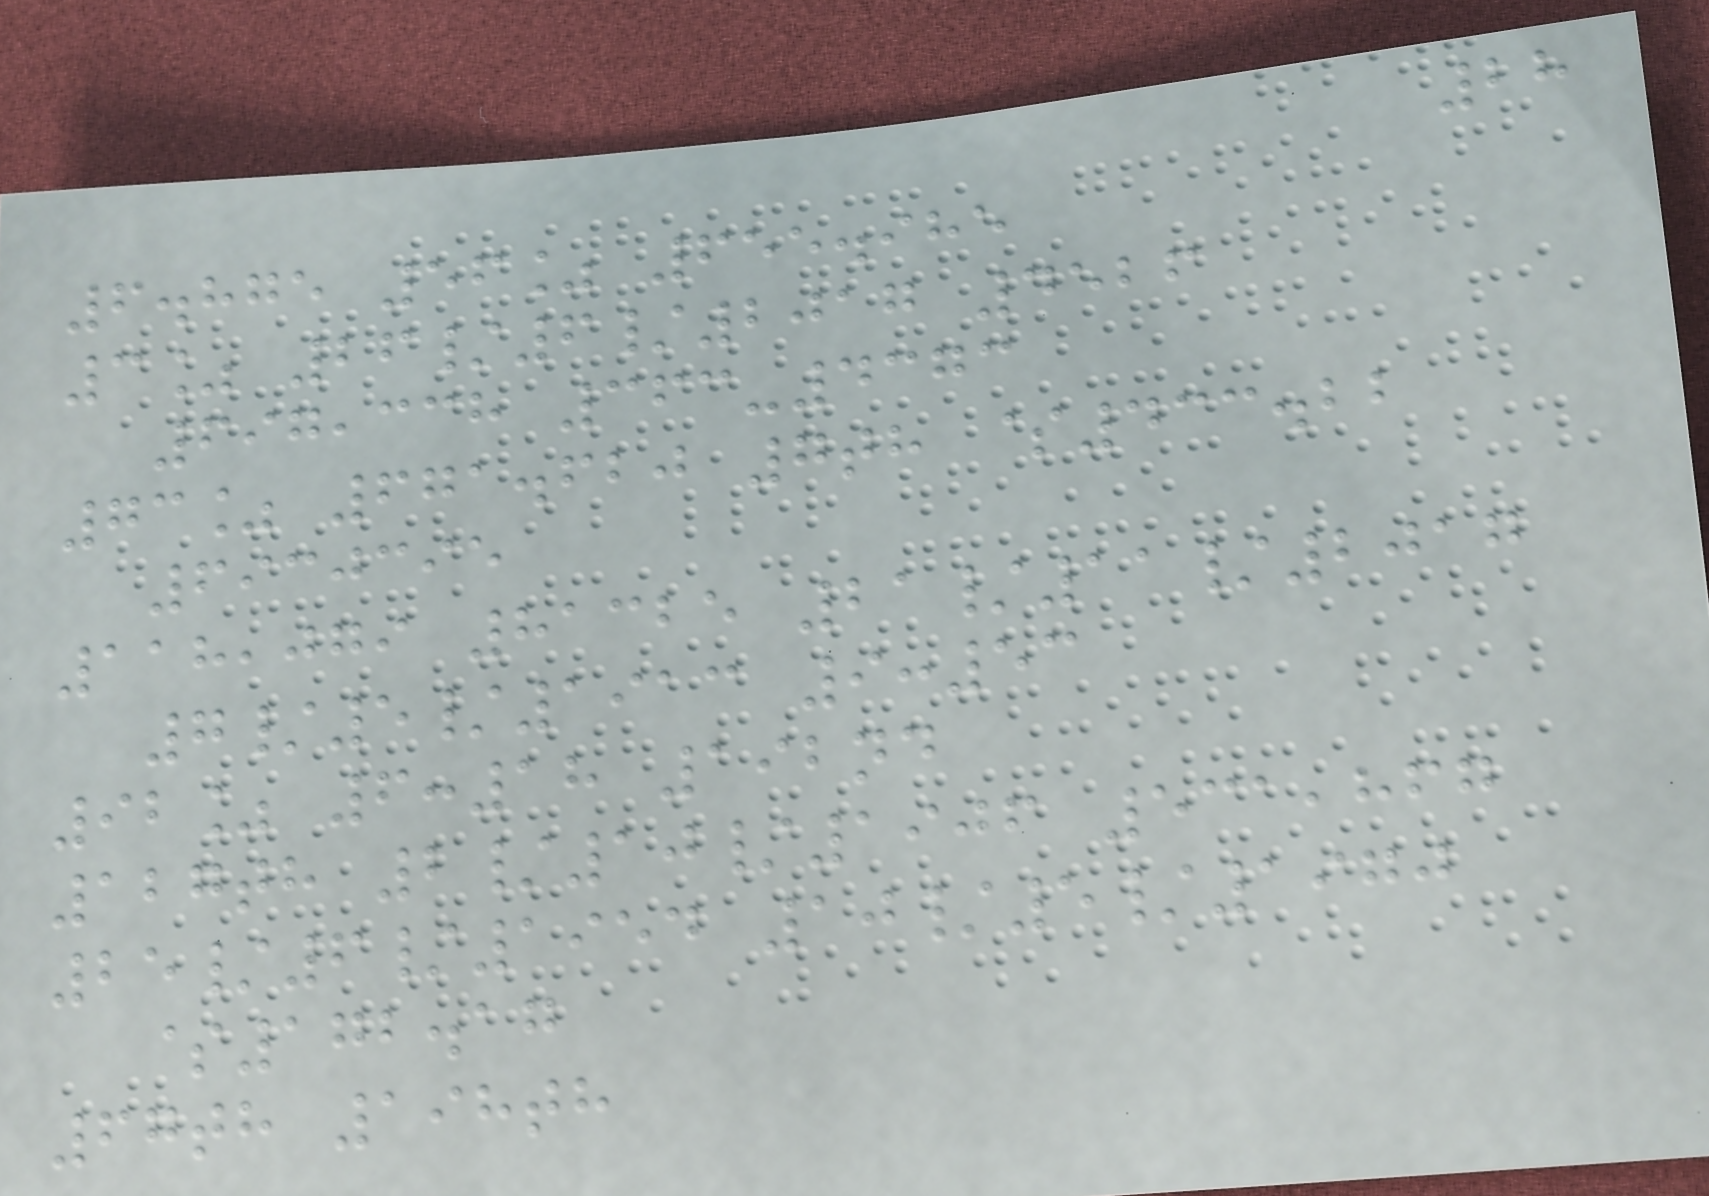28
6.875 56% 655.985
3% 26/6/2017 4526
697,338 363-4373
73% 671.620 7th $433.22
6930395
118,079 81325 21/11/2017
7/5/1913 9:53
92% 6:18 192nd
127th 2/10/1906 531,867
25/6/1954 10/5/1970
$172.17
67th 198th
